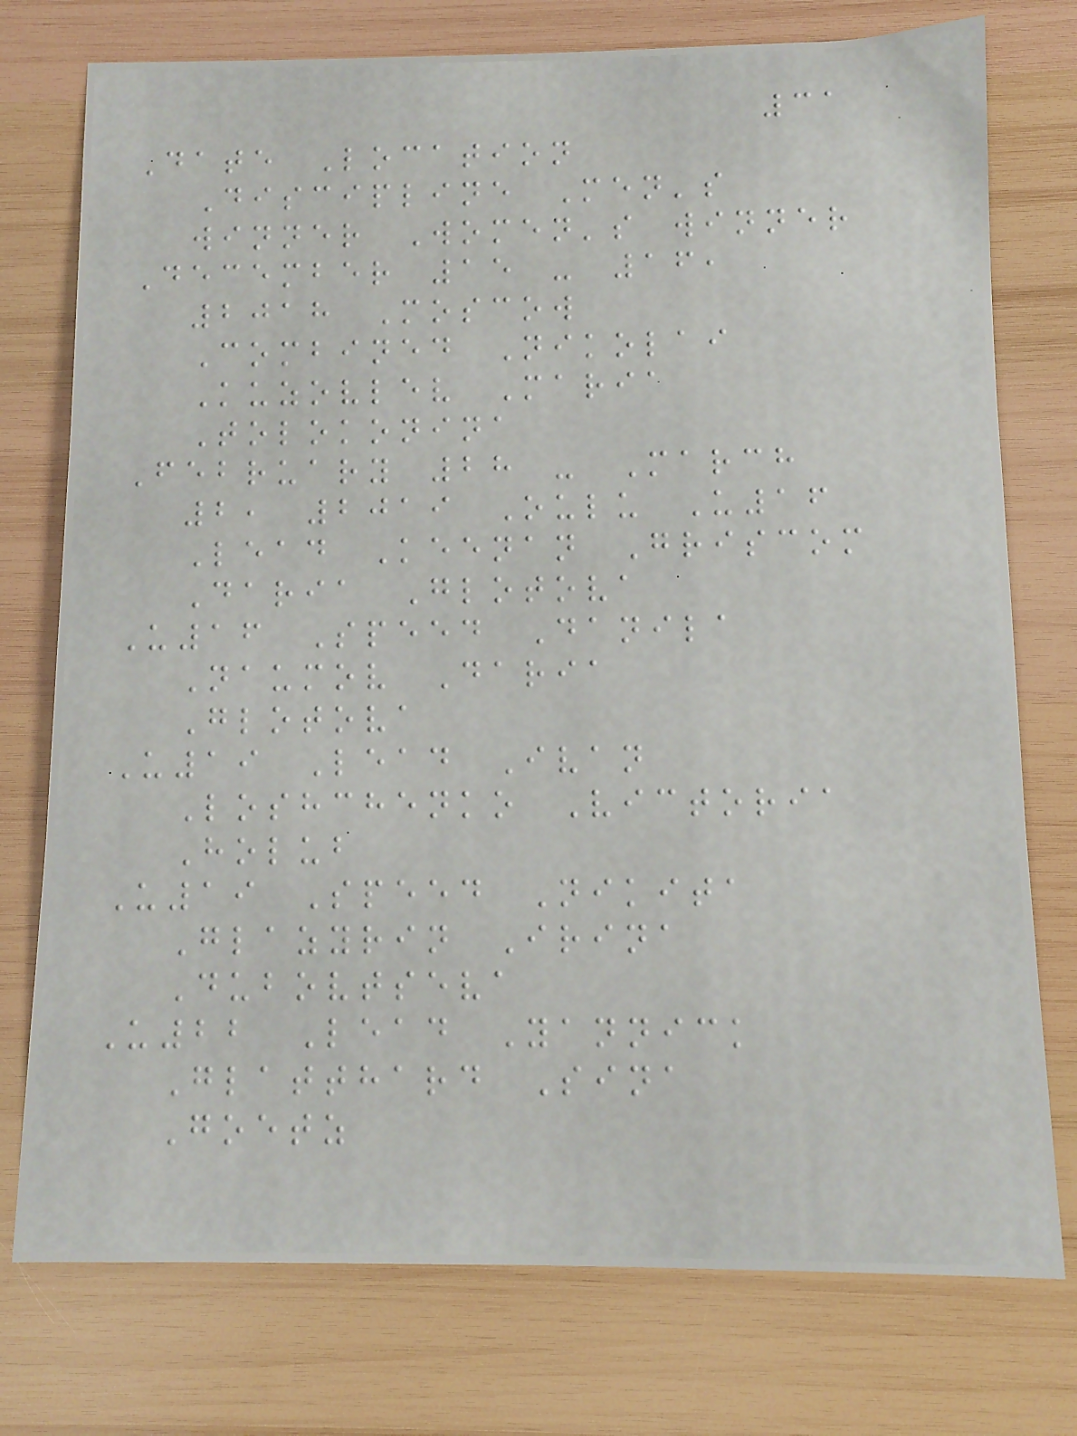31
Date Location
Discipline Men's
winner Women's winner
December 15 - 16,
2018 Moscow
Combined Nikolai
Kuzovlev Maria
Tolokonina
February 28 - March
2, 2019 Oulu U16
Lead Keenan Griscom
Daria Glotova
U16 Speed Danila
Naumov Daria
Glotova
U19 Lead Ivan
Loshchenko Victoria
Holub
U19 Speed Nikita
Glazyrin Irina
Dubovtseva
U22 Lead Yannick
Glatthard Sina
Goetz
